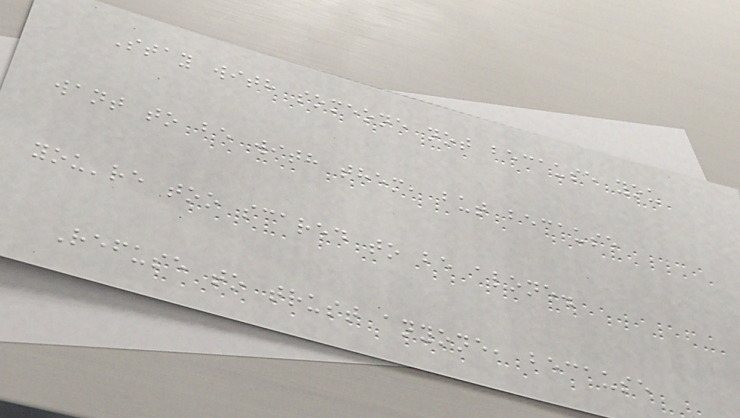Stay with someone not because you
want to be with them, but because
you're too scared to be alone.
Refuse to trust anyone, because
